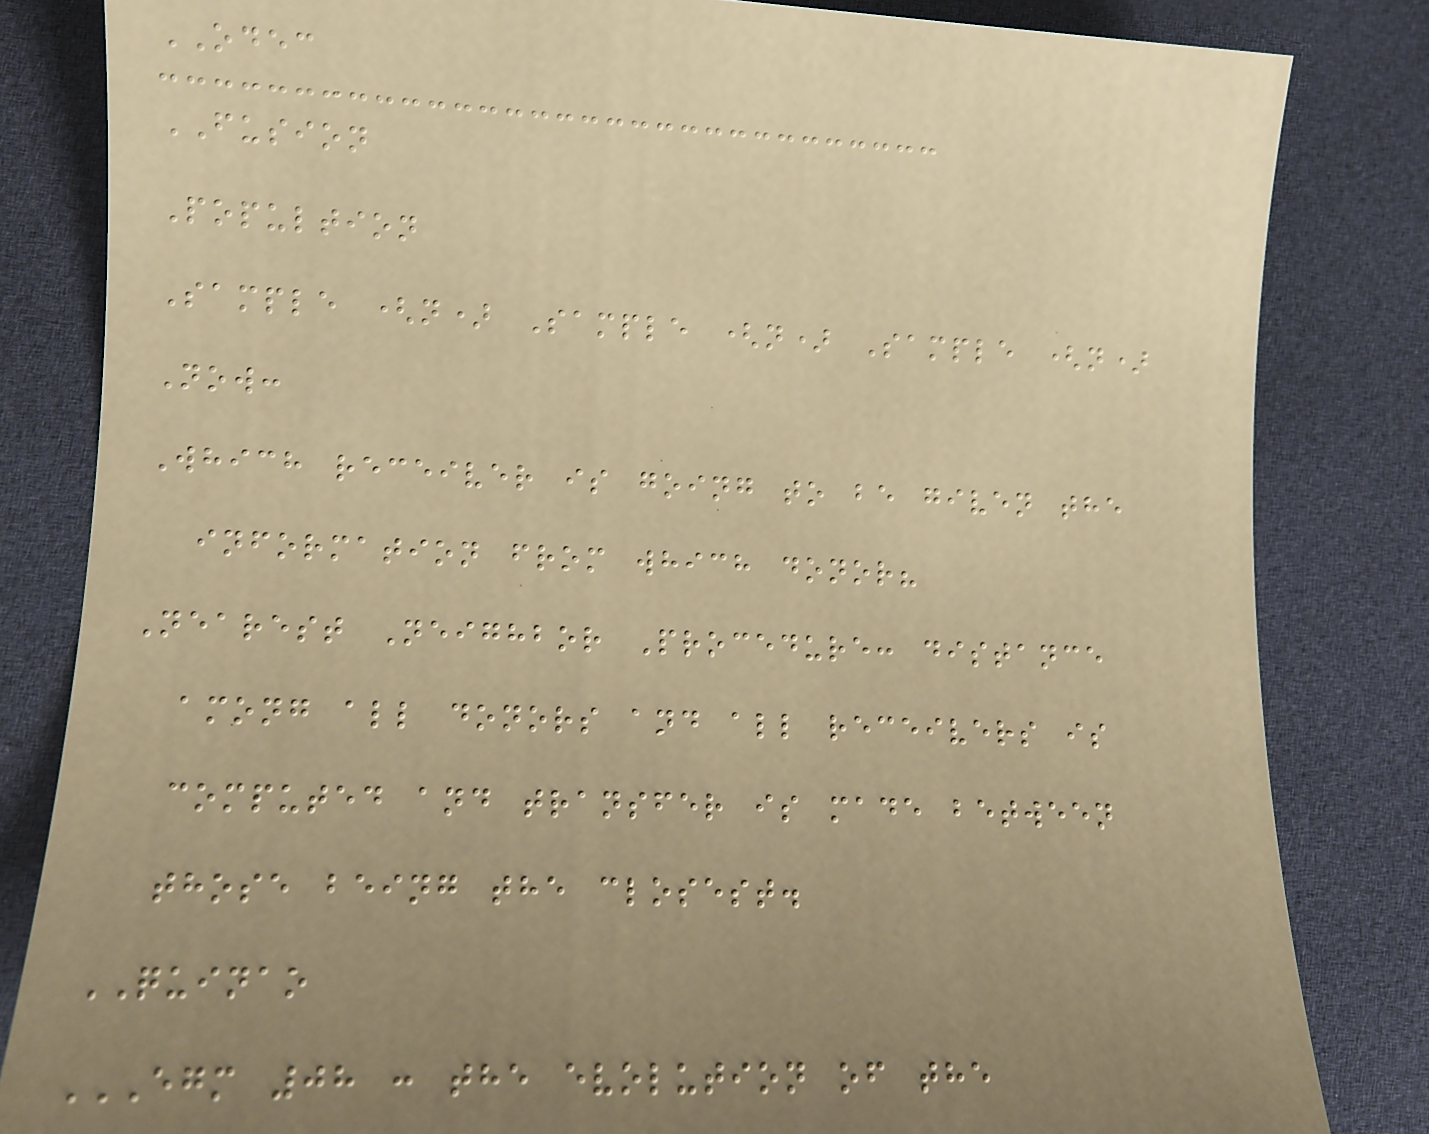ODEC
FUSION
Popultion
Sample (n) Sample (n) Sample (n)
Now:
Which receiver is going to be given the
information from which donor?
Nearest Neighbor Procedure: distance
among all donors and all receivers is
computed and transfer is made between
those being the closest.
QUINAO
EGM 08 : THE EVOLUTION OF THE
